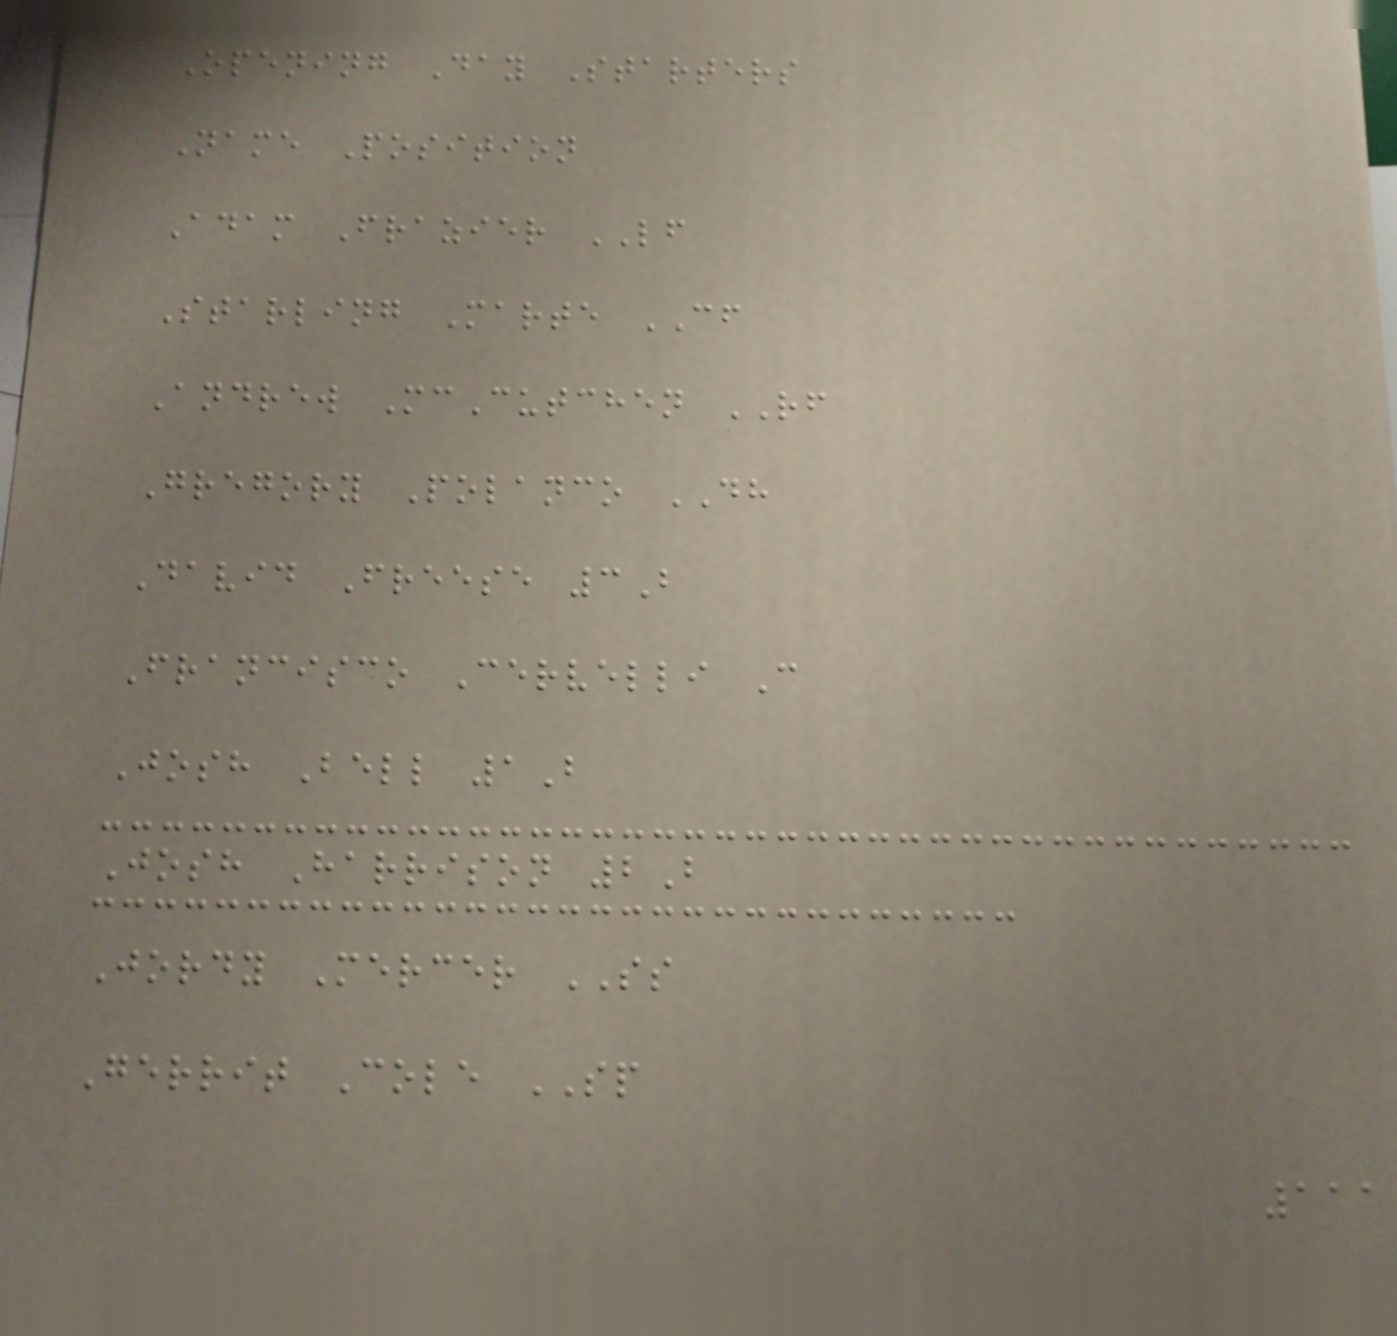Opening Day Starters
Name Position
Adam Frazier LF
Starling Marte CF
Andrew McCutchen RF
Gregory Polanco DH
David Freese 3B
Francisco Cervelli C
Josh Bell 1B
Josh Harrison 2B
Jordy Mercer SS
Gerrit Cole SP
111
